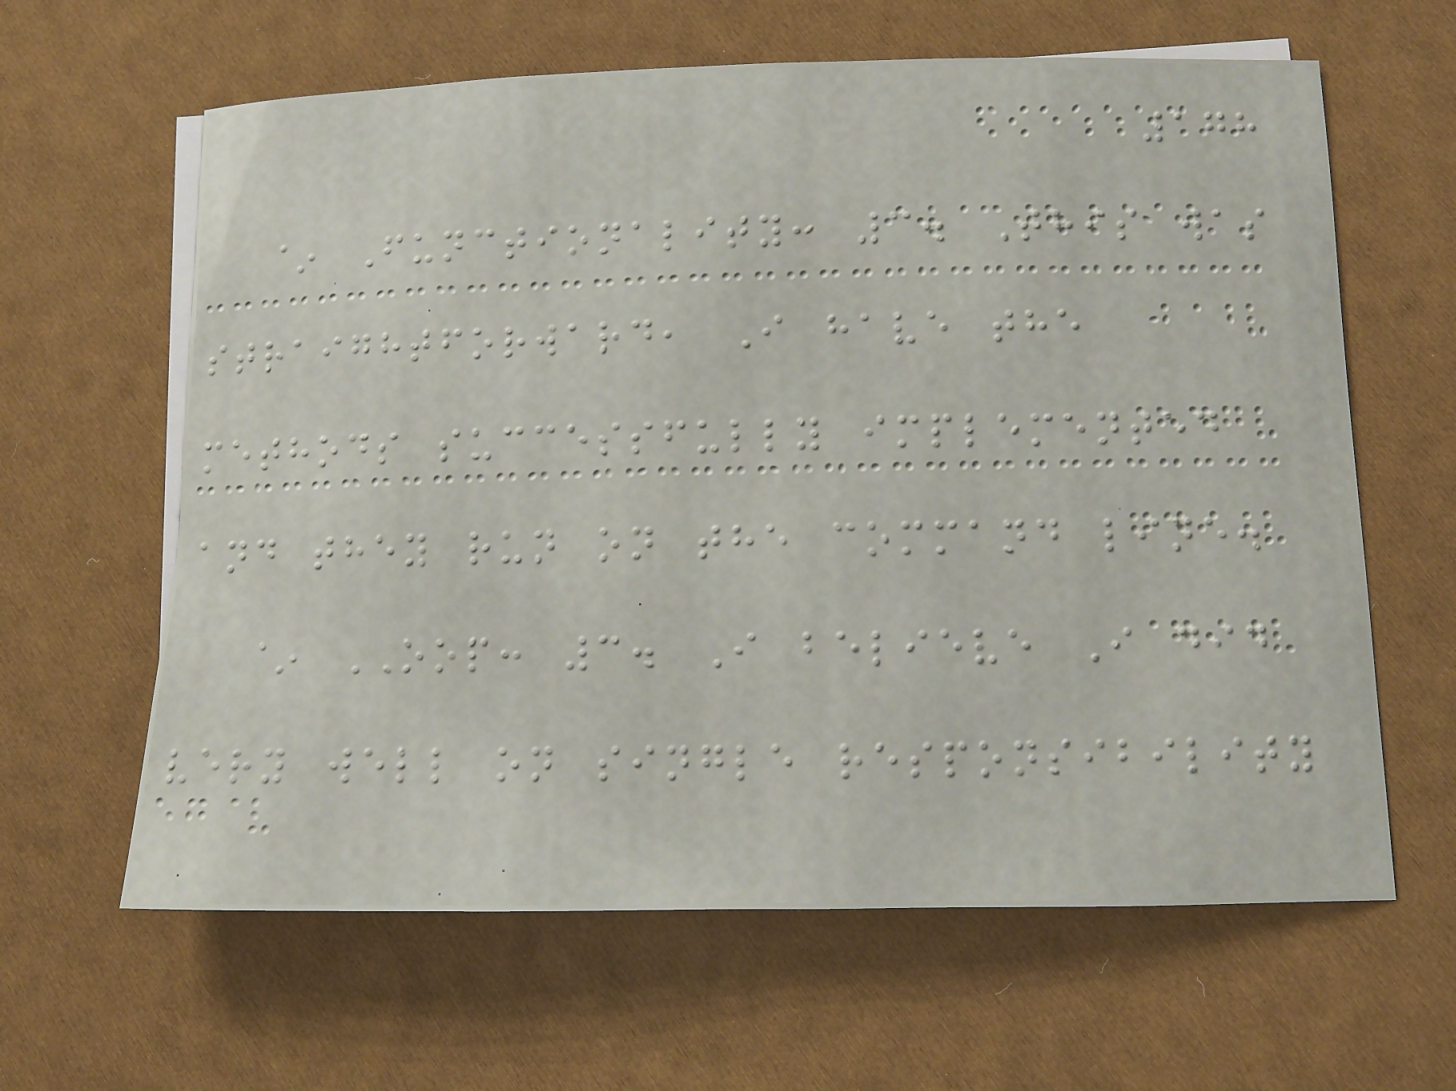178
~ Functionality: 3. This was
straightforward, I have the
methods successfully implemented
and they run on the command line.
~ OOP: 3. I believe I did
very well on single responsibility
